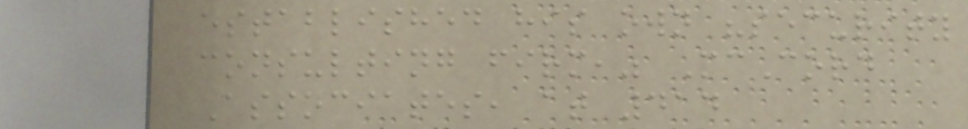established his own "security
consulting firm," McCord
Associates, at 414
